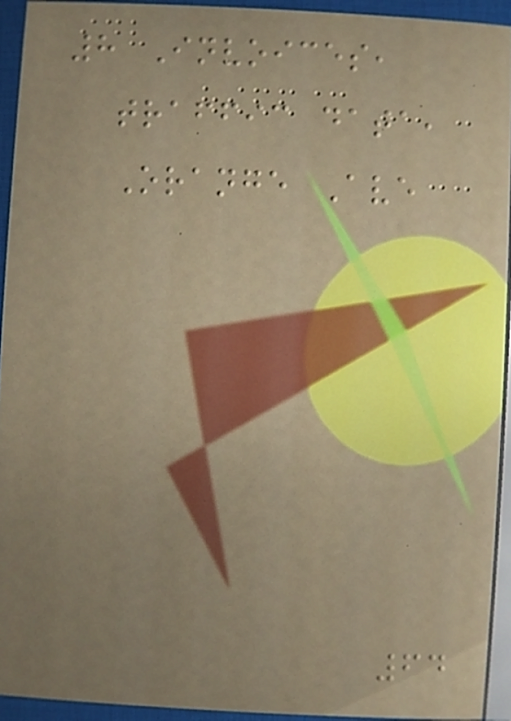8 Invoices,
traffic data,
Orange Ave
64
